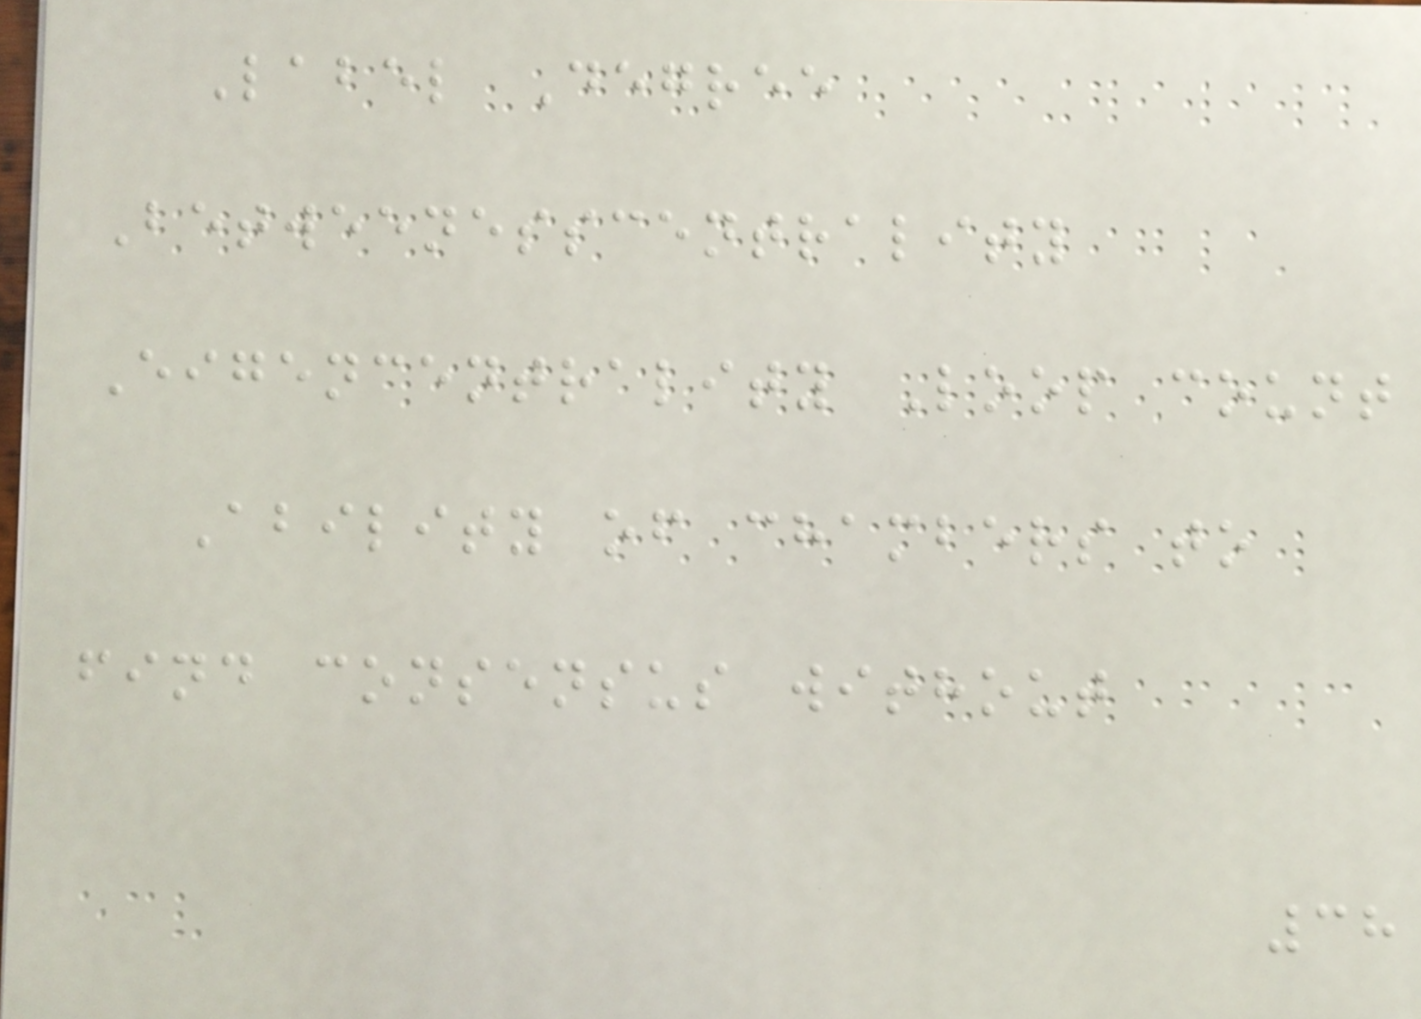Label Degree
Betweenesscentrality
Eigencentrality Loop count
Ability of chambers to
find consensus without
38
